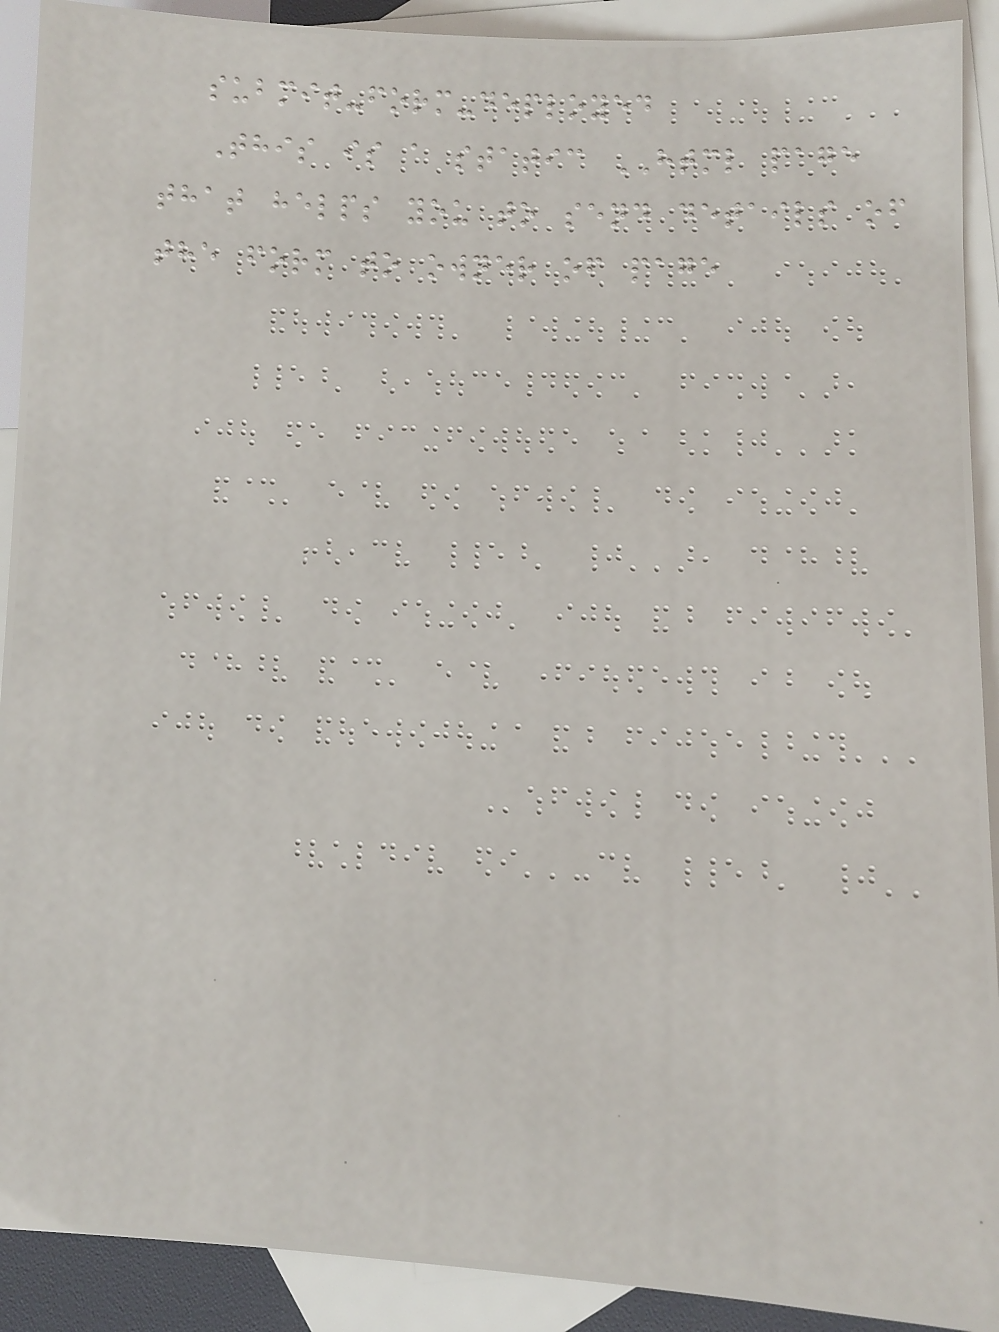submit-form-deployed
This is a static HTML page
that helps you to send details of
the form to owner of page
